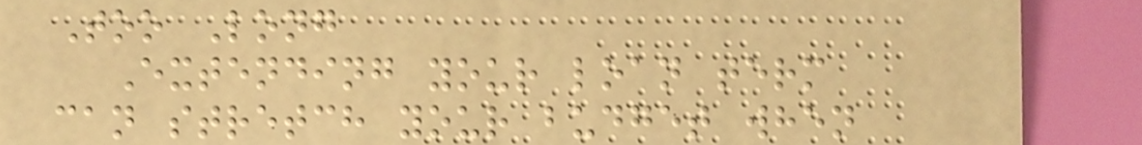Too Long
Extending your loan term
can stretch your budget when
